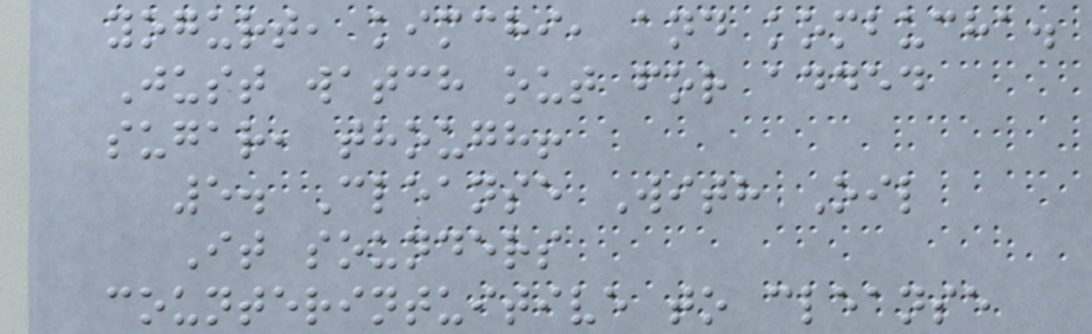yogurt, kimchi, and kombucha.
Just watch out for added
sugar, though!
5. Cleanse With Oil
It sounders
counterintuitive to cleanse
